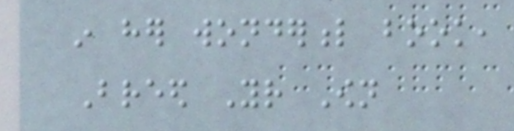in her wonderful book,
Breed Your Own
